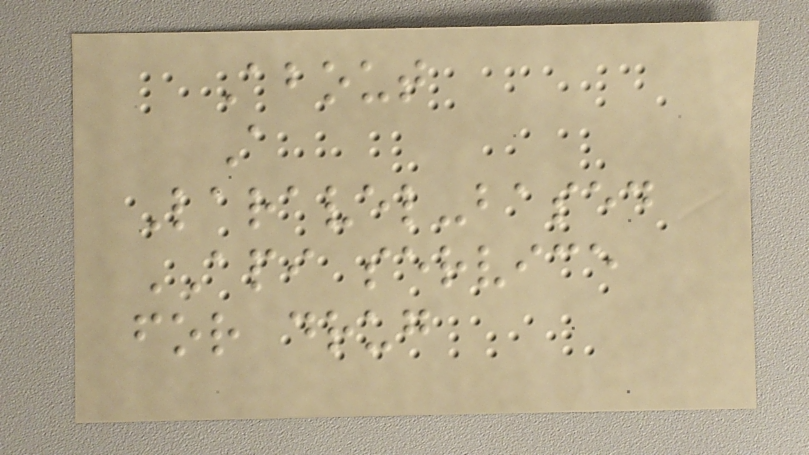About
A
Laravel-based
API service
for drug
